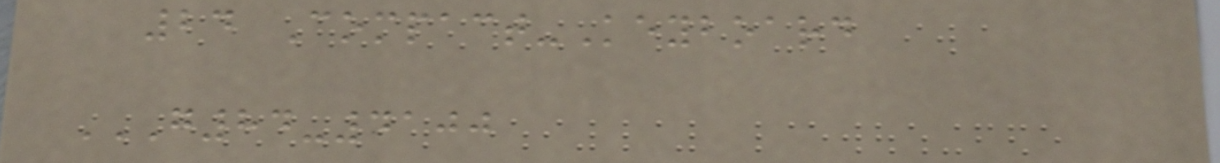24 Compact-Keyboard
G84-4100
